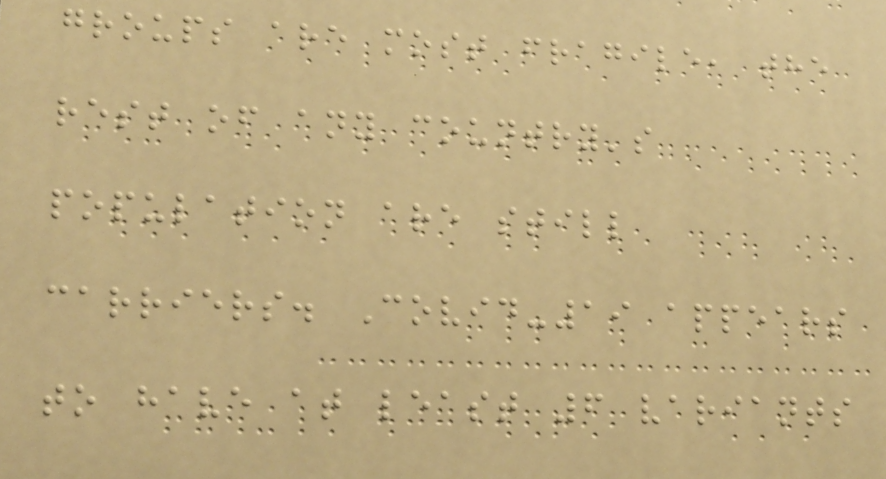groups are most fragile, the
rest of any country's
population are still
carriers. Covid-19 appears
to have at least 6 variants
